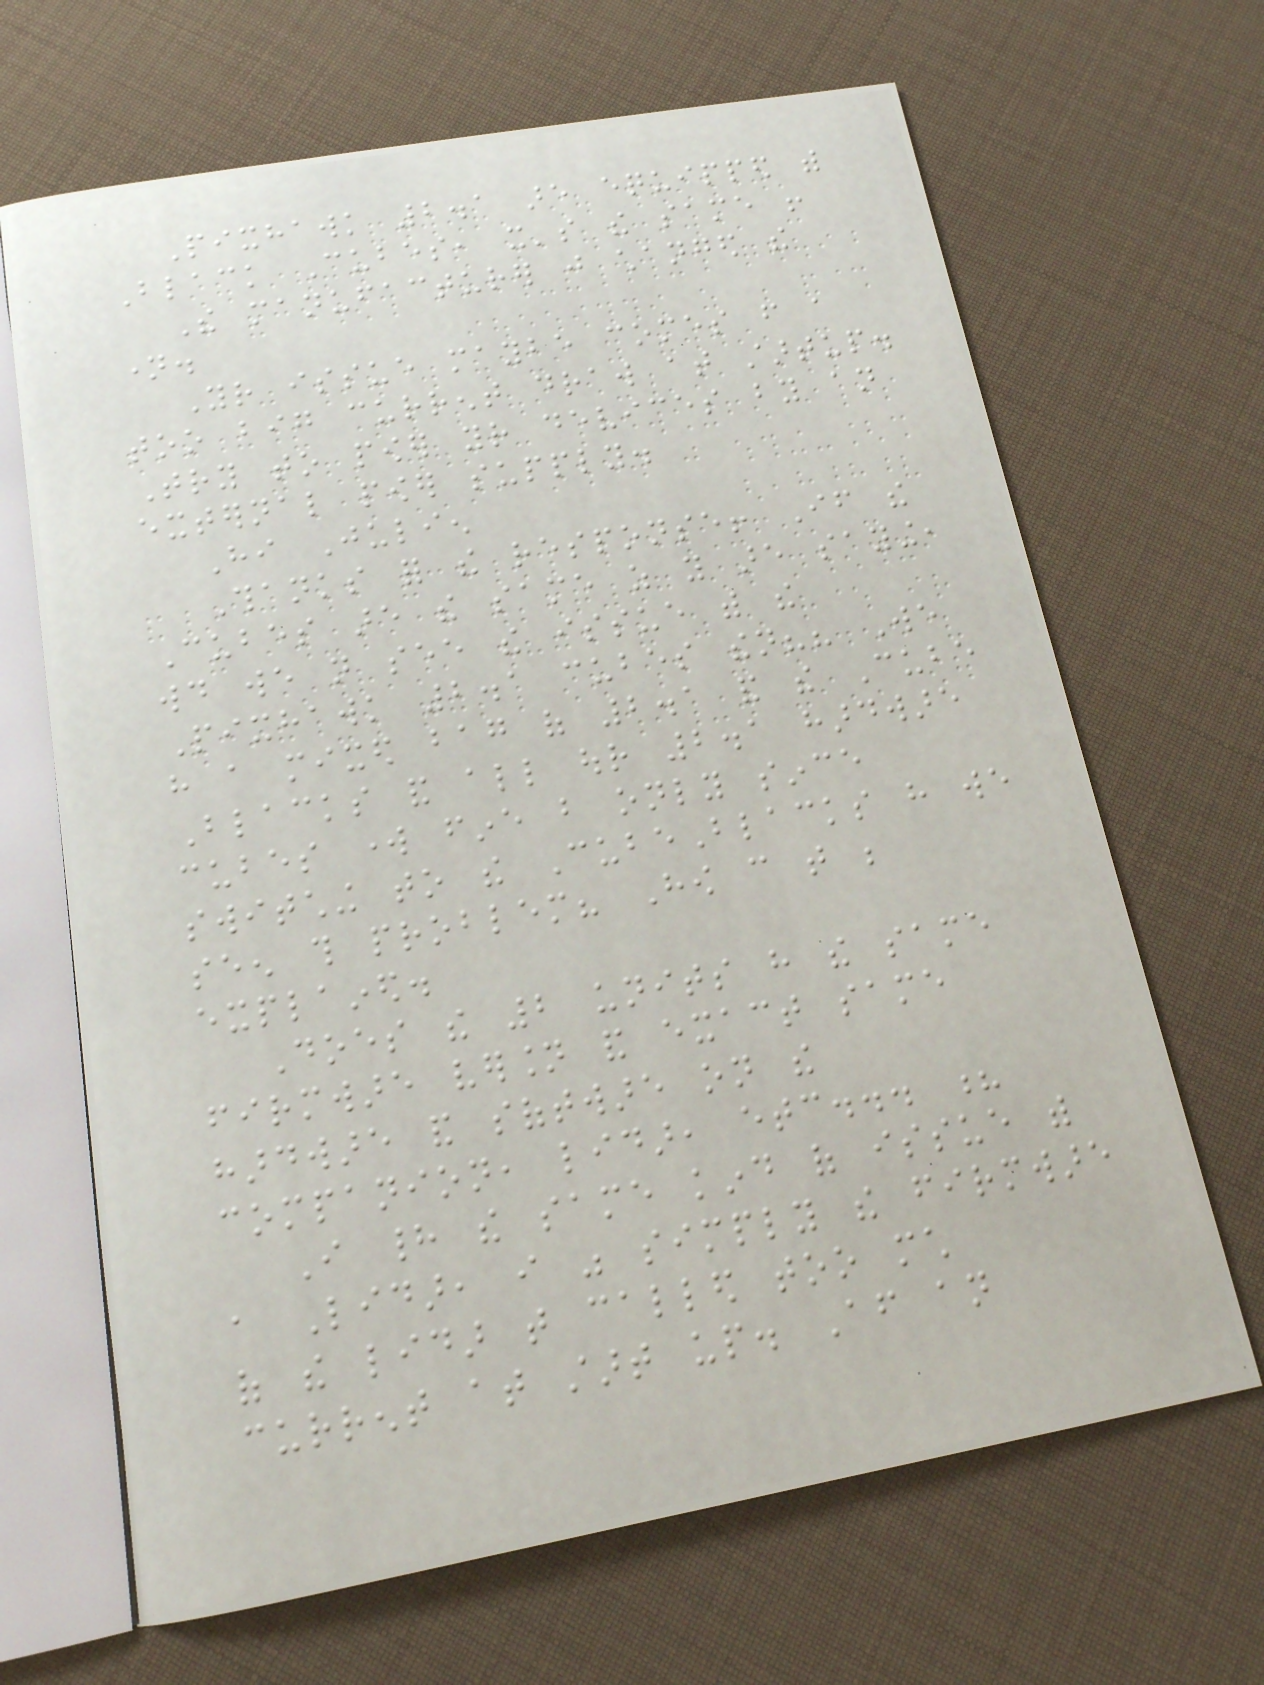Pixhawk 2.1 are equipped with
Black Cubes, it's the same !
The manufacturer just changed the
name.
Your issue maybe comes from a
too big current draw at startup.
Try to power your devices by an
external power supply.
Hi Julien
Thanks for the response! If the
Cubes are the same as you are saying,
would we not see the issue with the
Pixhawk 2.1 cubes then?? We
have a mixed bag of 2.1 and the Cube
Blacks and all our 2.1 hardware
cubes work fine but only since
switching to the CubeBlacks have we
seen this problem? How can that be
explained.
Does the 2 units have the same
firmware version and exact same
hardware and software on the
companion, lidar, etc... ?
I had the same kind of issue with
a Lidar, i was simply the firmware
of the lidar that called too much
current at start up. After an
